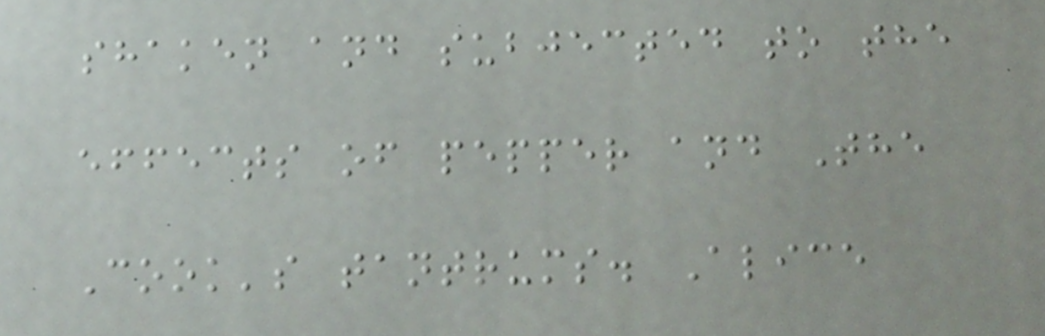shaken and subjected to the
effects of pepper and The
Cook's tantrums. Alice
